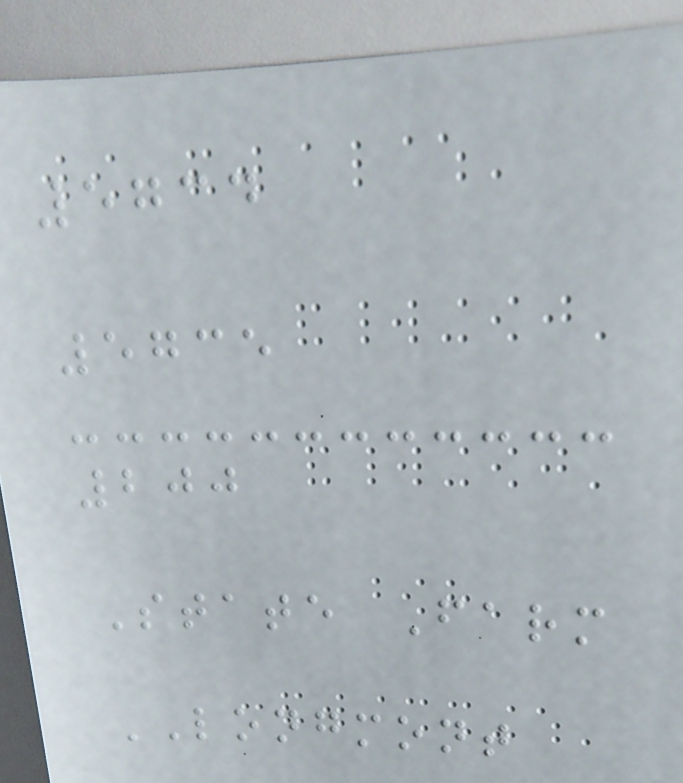5734
5735
200
State Farm
LONGMONT
